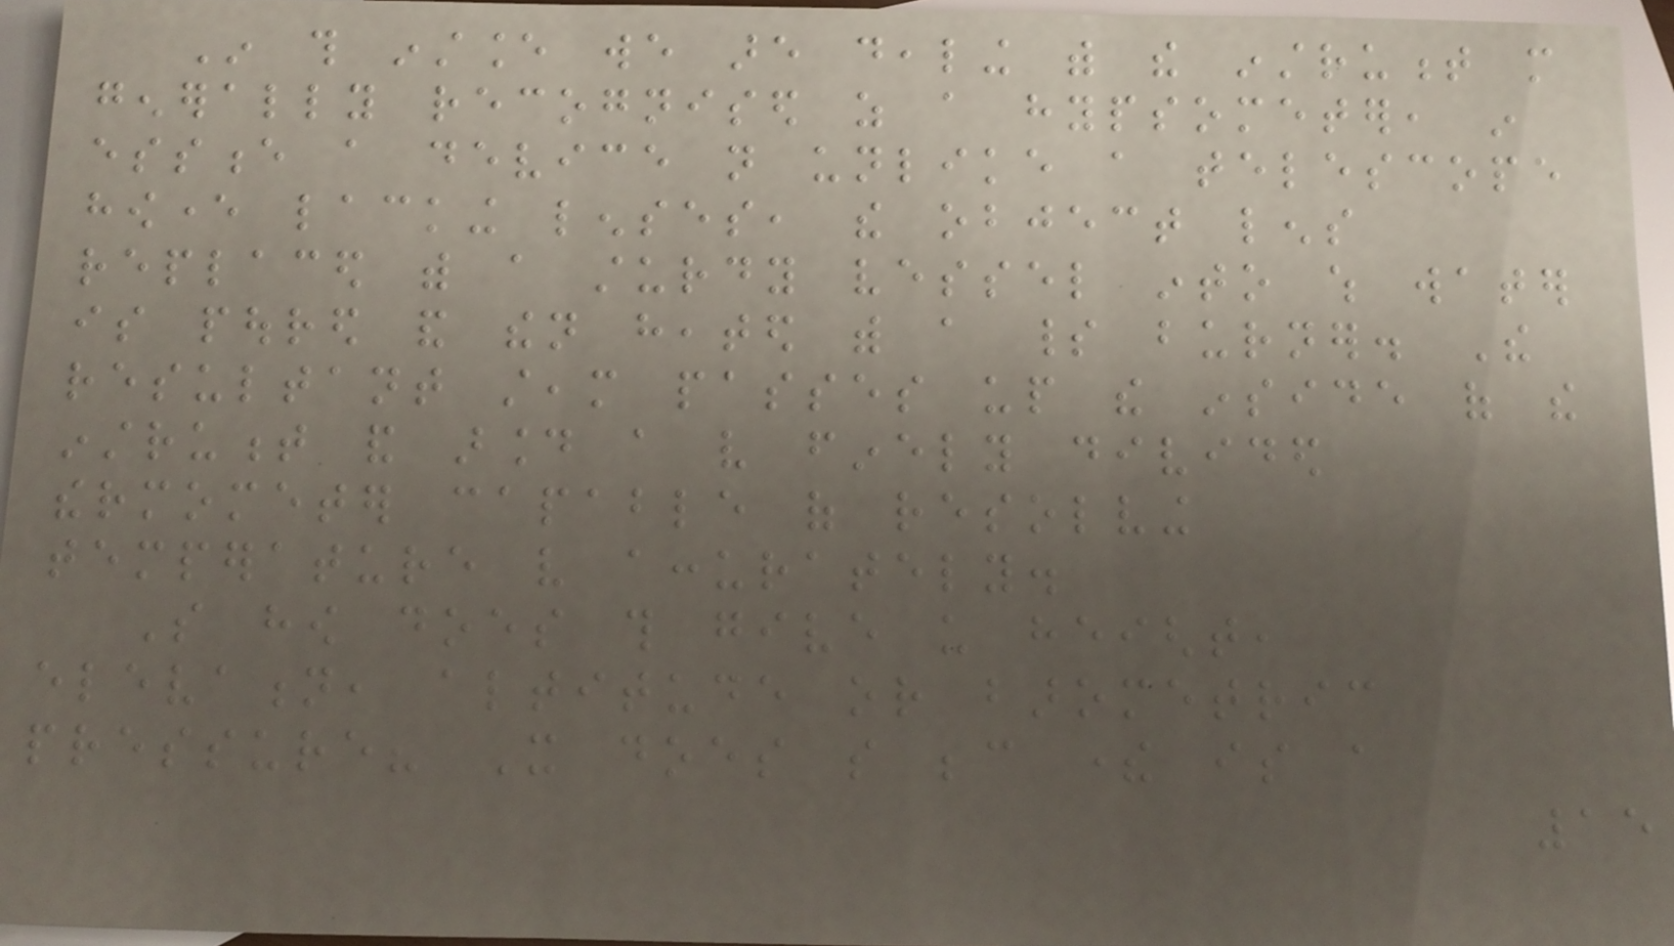In this instance we are dealing with the instrument more
generally recognised as a hypsometer, in
essence a device not unlike a telescope
however lacking lenses, the object lens
replaced with a sturdy vessel into which water
is poured and then heated with a spirit burner. The
resultant steam passes up the inside of the
instrument and around a very finely divided
thermometer capable of resolving
temperature very accurately.
So how does this give us height,
elevation, altitude or barometric
pressure? It does so because there is a
15
